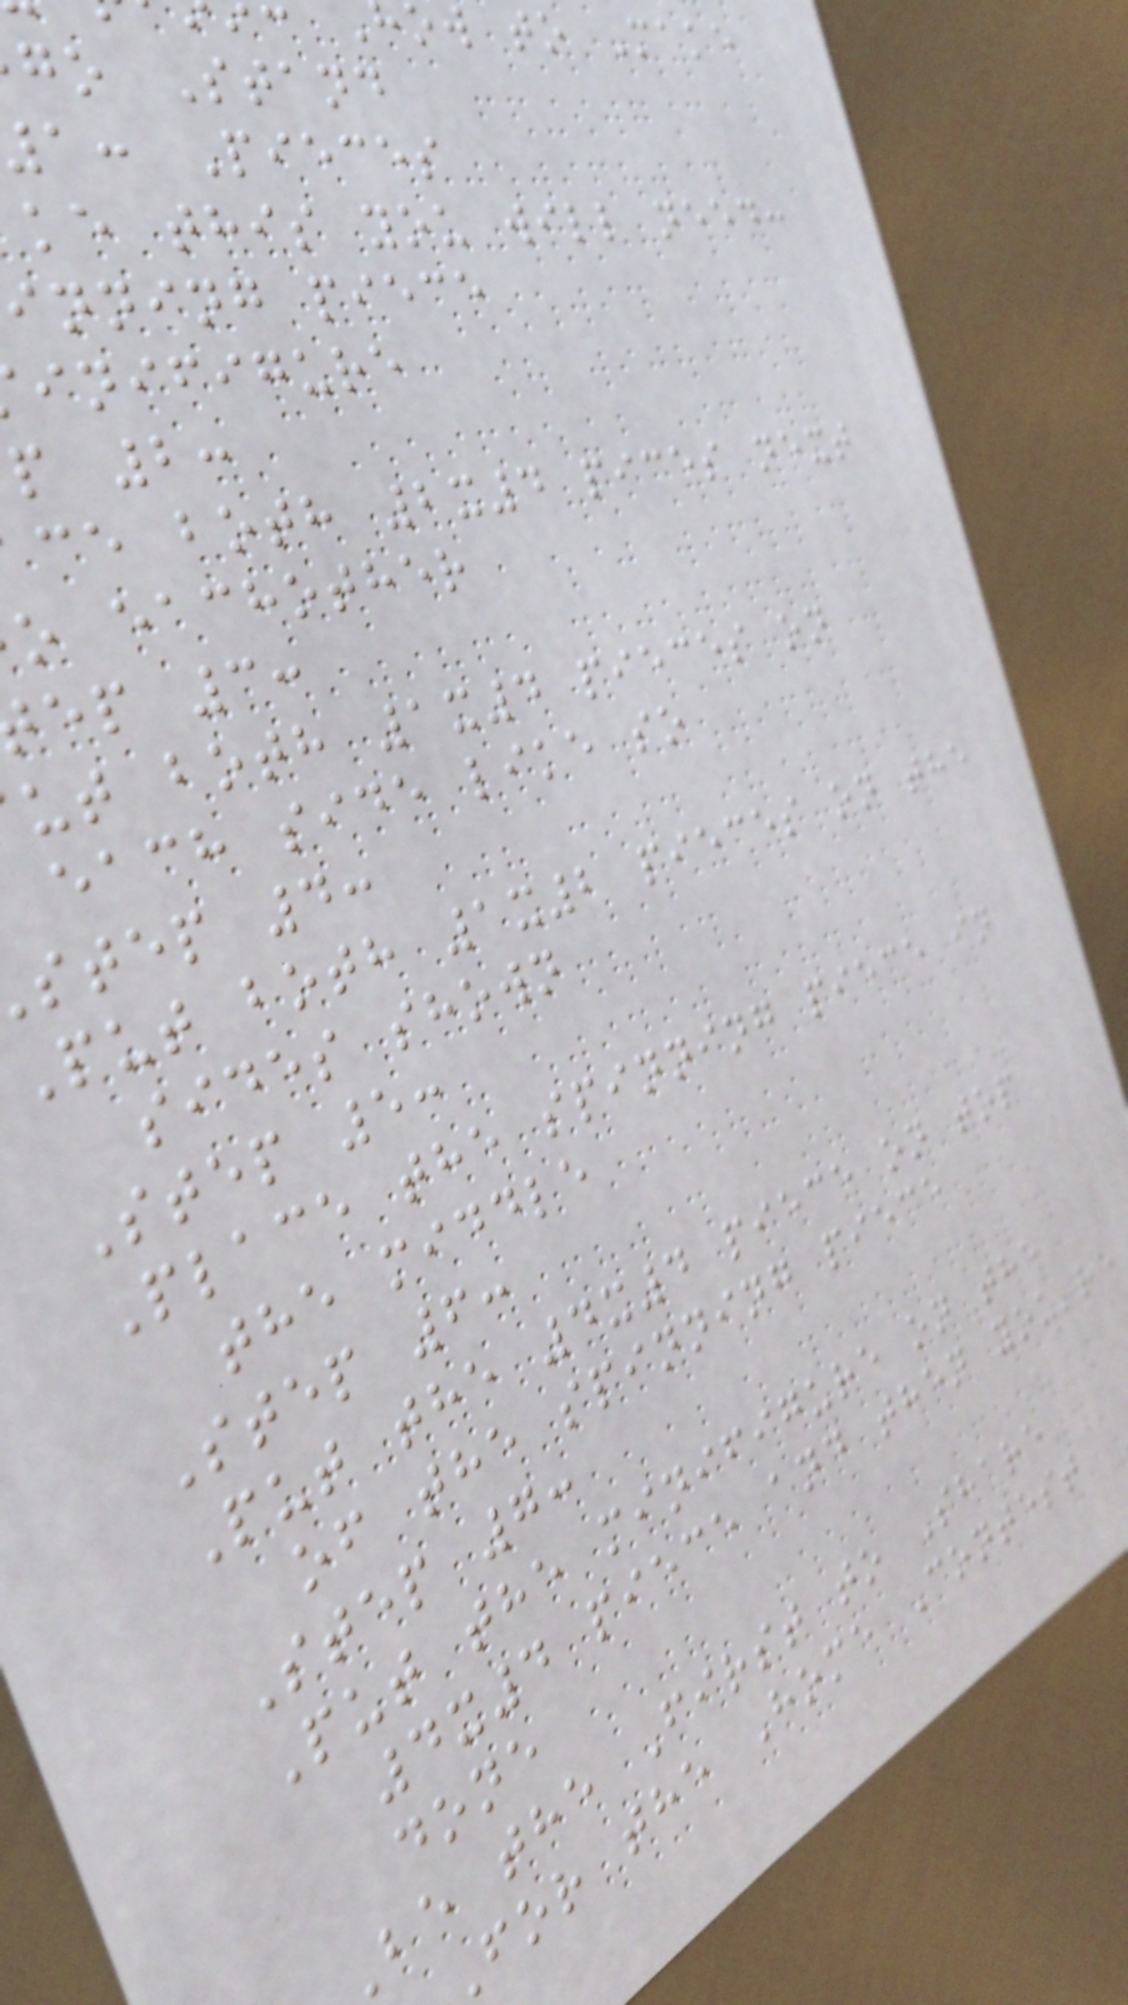ow to Make
go Stand
a: Pieces
ke this you will need:
inning piece
inifigure
p 2:
ce both 2x4 pices next
o eachother
ep 3:
ut both 1x4 pieces on
each side like so
step 4:
Put both 1x2 pieces on the
sides shown
Step 5:
Place the spinning piece in
the middle
Step 6:
Put the 4x4 piece on top
of the spinning piece
Step 7:
Put the minifigure on the
4x4 piece and then you're
done
be the First to Share
for the Home Contest
